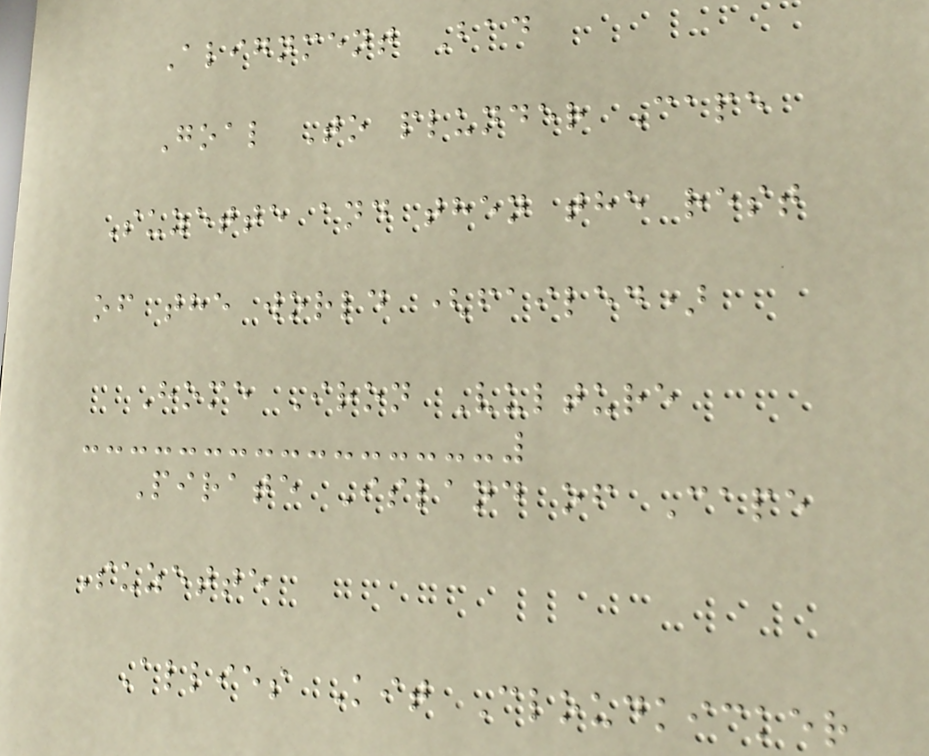Alignment Bad
Goal To plunder Cape
Suzette and then the rest
of the world (failed)
Home Iron Vulture
Pirate Island of Cape
Suzette
Allies Kit Cloudkicker
